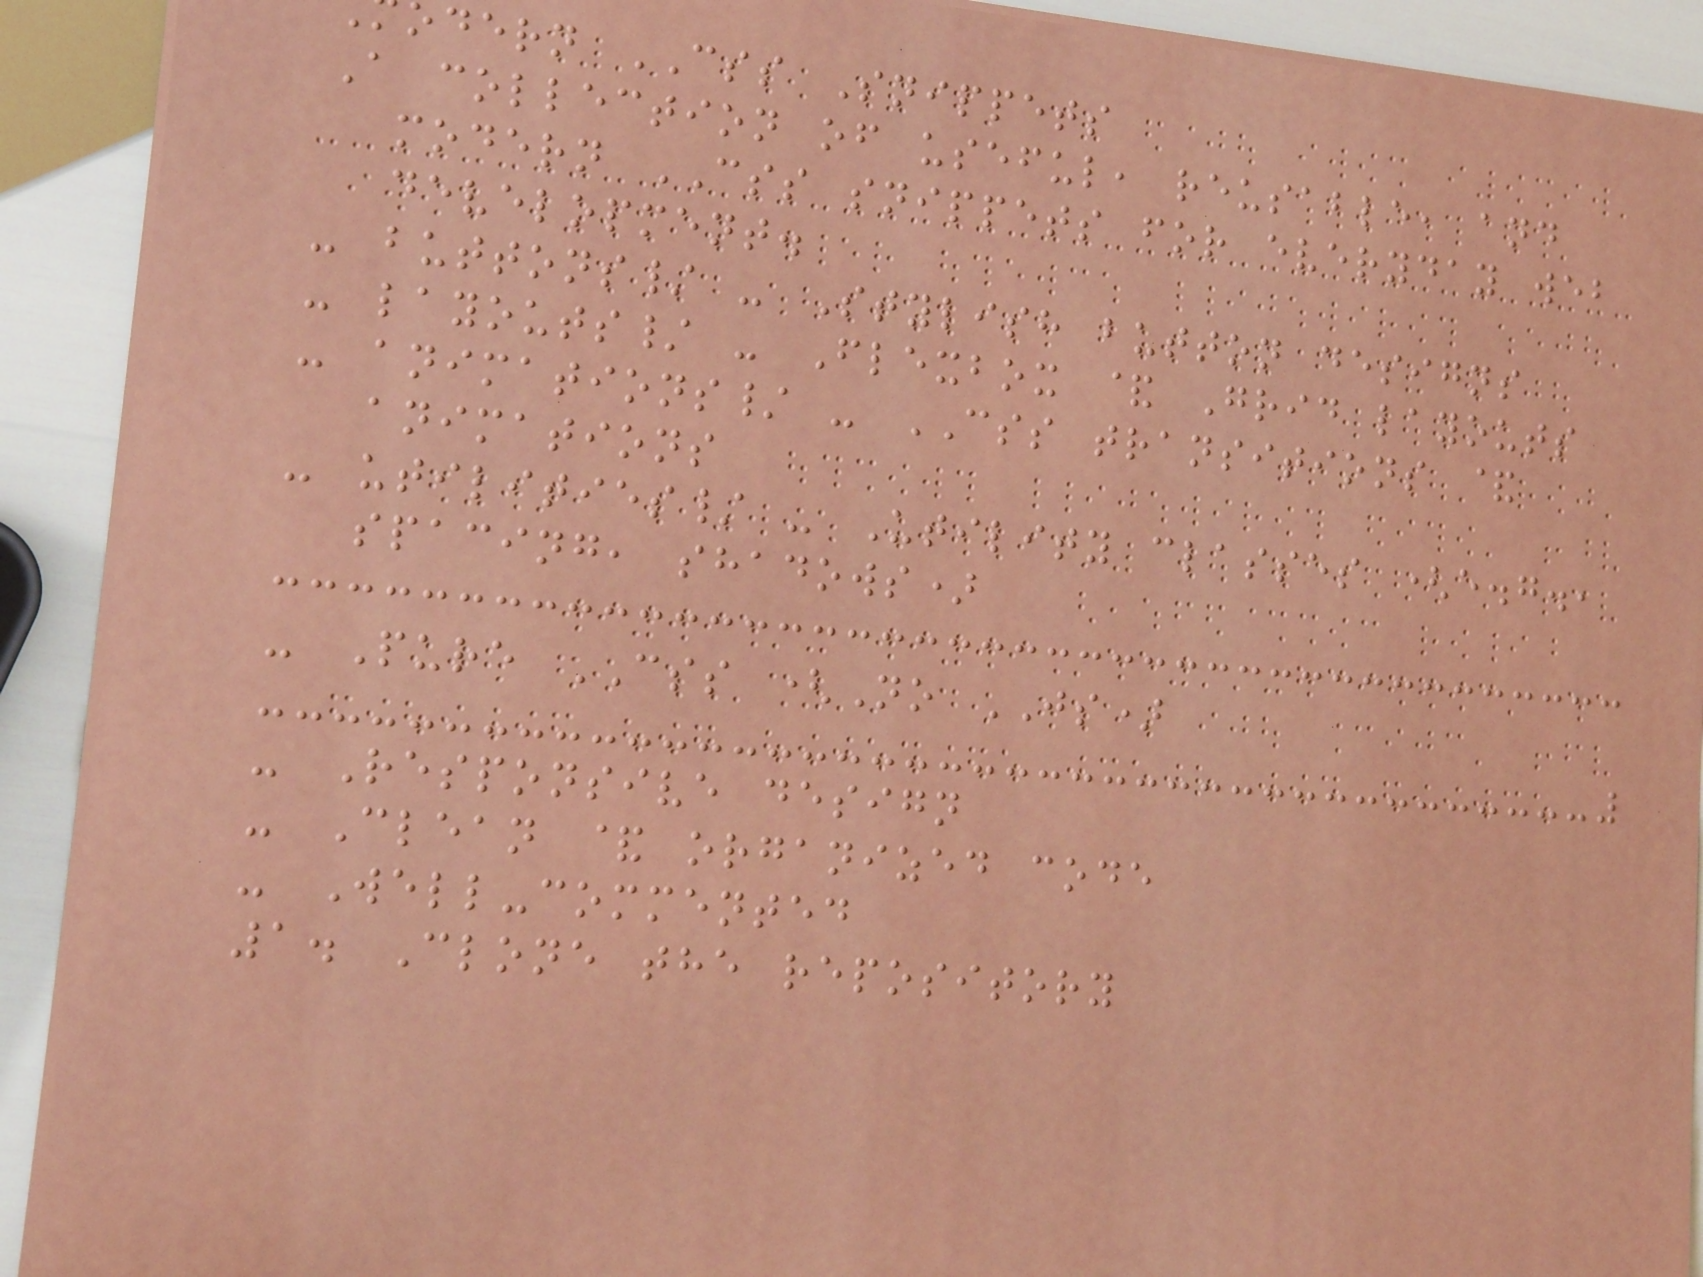dern CSS Snippets
A collection of useful, reusable, and
modern CSS snippets for everyday web
development.
- buttons/ - Stylish button designs
- layouts/ - Flexbox & Grid layouts
- animations/ - CSS transitions &
animations
- utilities/ - Utility classes (e.g.,
spacing, shadows)
- Pure CSS (No JS)
- Responsive design
- Clean & organized code
- Well-commented
1. Clone the repository
